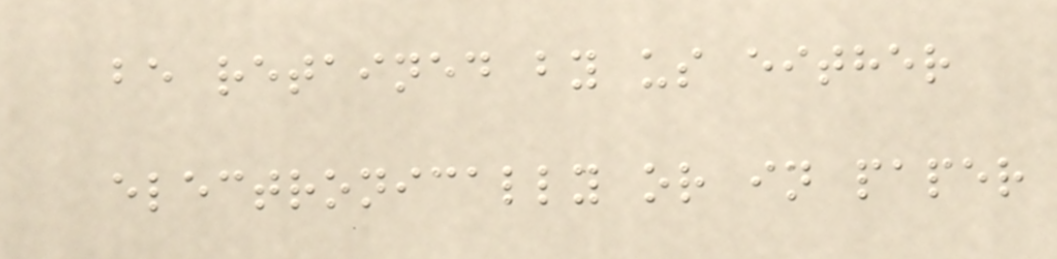be retained by us either
electronically or in paper
